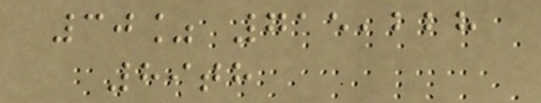30% 715,228
89th
